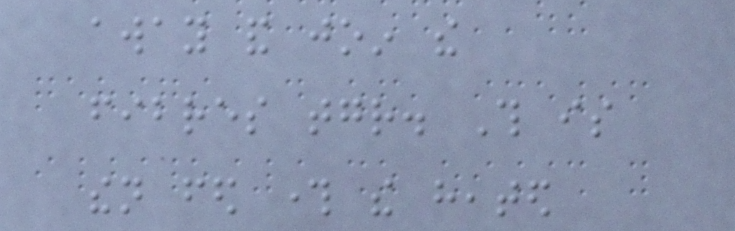away and join the
fibres together. This is
then fed through the heated
